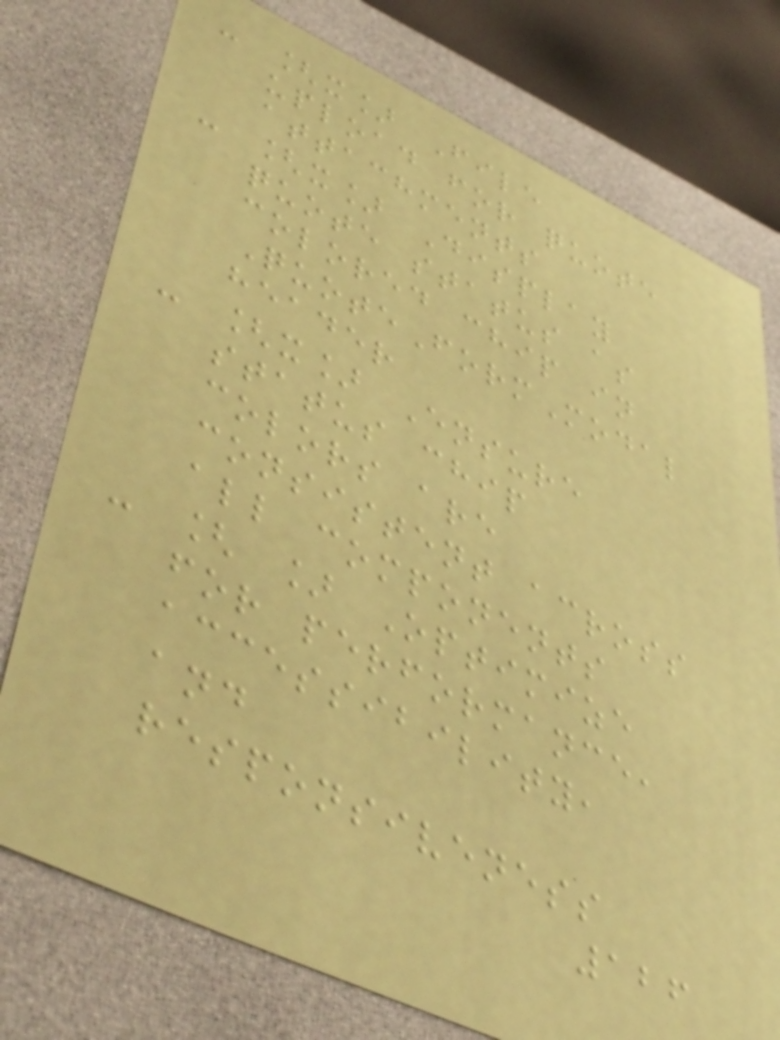- [x] File
upload for quote
attachments
- [x] Display
quote status as
colored chip in
QuoteFormModal
header
- [x] Ensure
status chip
colors are
consistent across
all components
- [ ] Optimize
for performance,
accessibility,
and
responsiveness
126
